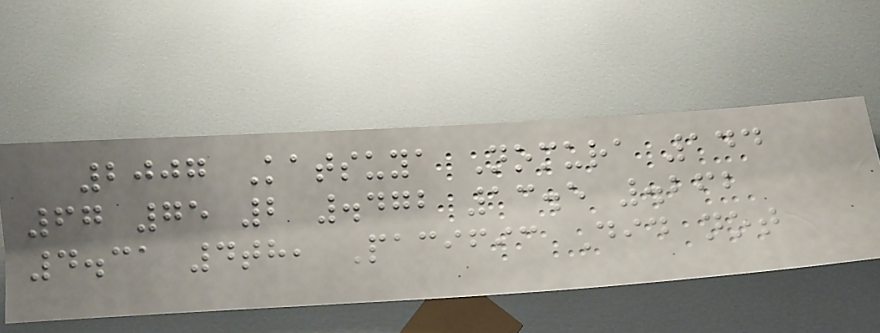2007 Katsuya Nomura 144
67 75 2 .472 13.5 .262
4.31 4th, Pacific Did not
